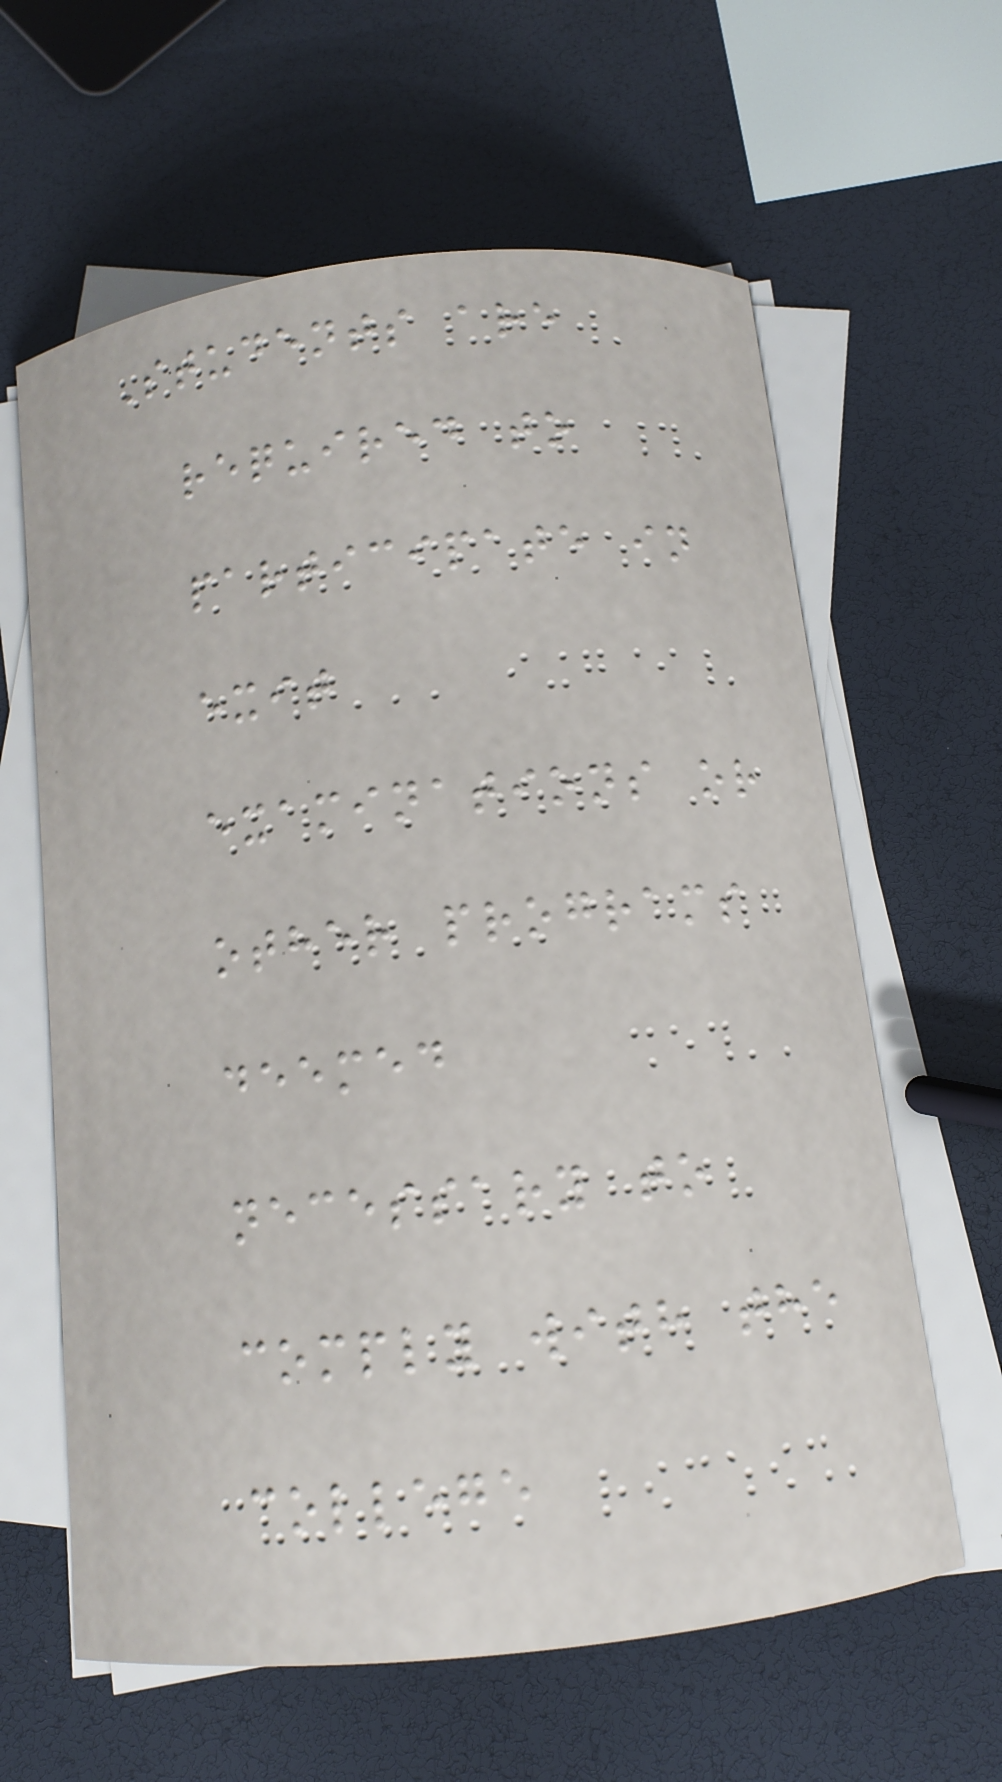Students are
required to
participate in
exit
examinations or
other programs
deemed
necessary to
comply with the
college
